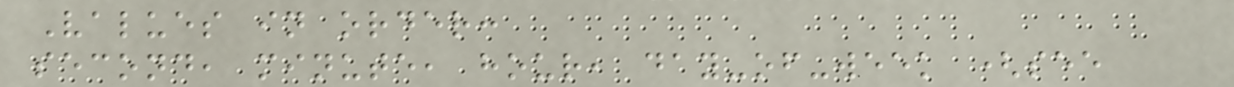Values in order:
second, minute, hour, day-of-week (see
